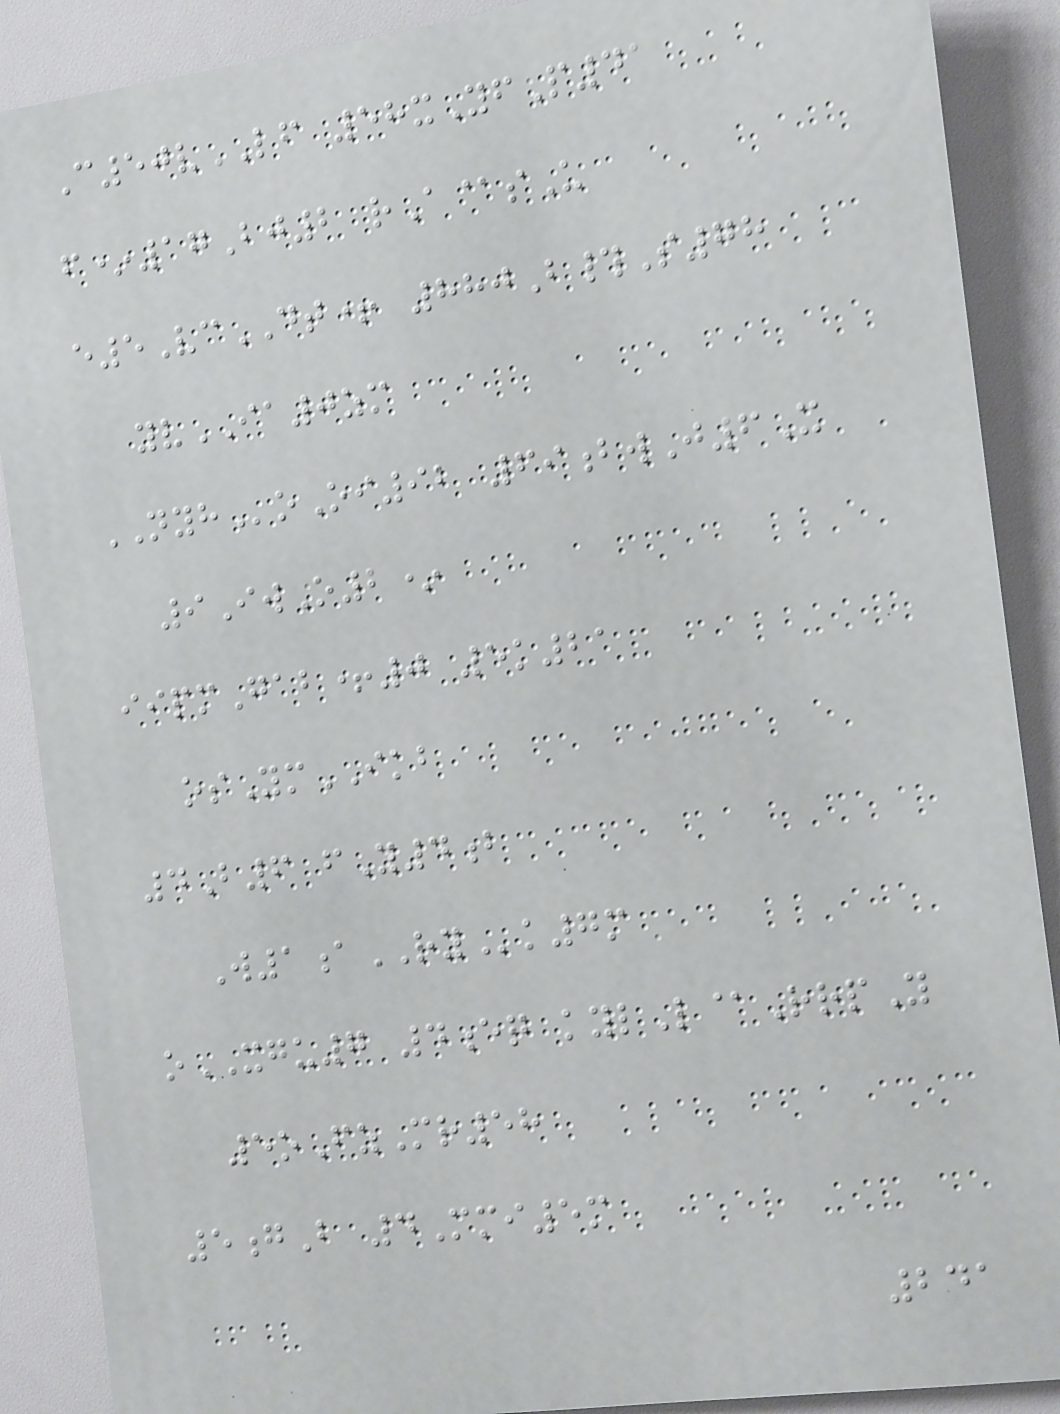C50vLF 58xYfP41
f*17Bj2 rA@sU
e5VcDT+ 880B#S78
yvIA0zm
NYHoOi92 69bwJ6X
9IwO2*
iipmGab+0 5k21
osYmIKB
4B6 fY4b
W1aRYk7m
oXGU7 4eq kylL@RrpY
5oFzMr58
5gB 4Mmi5m
241
